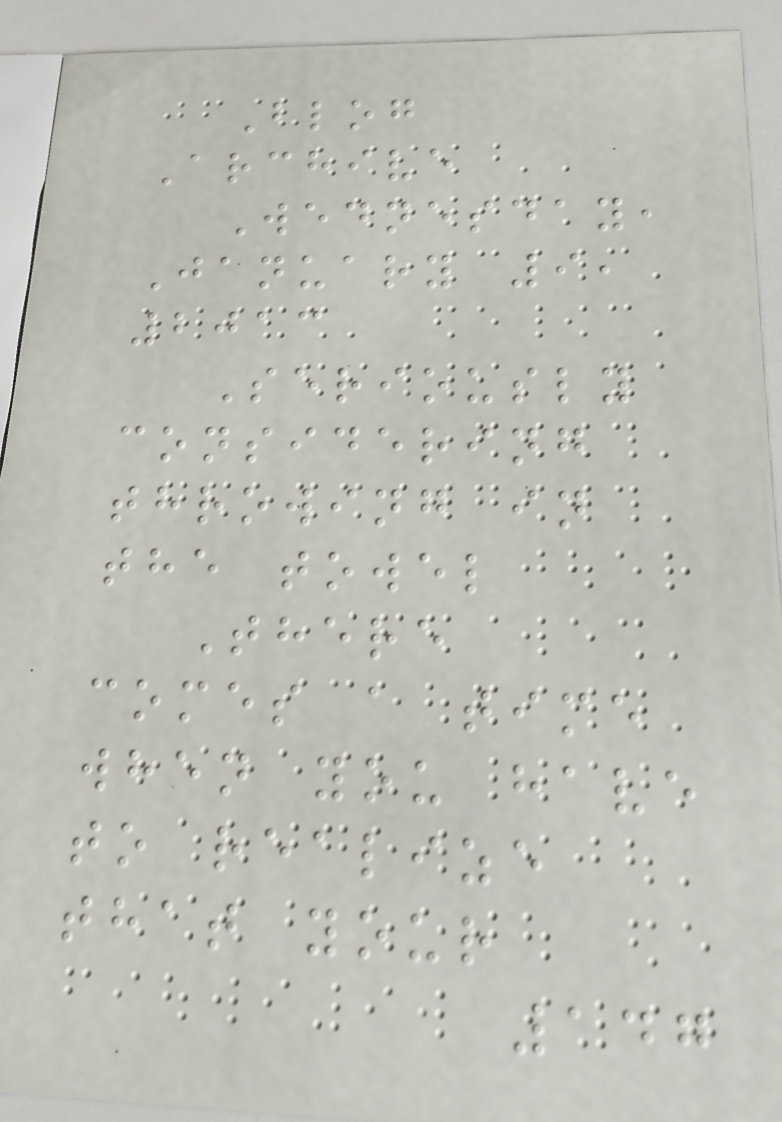Blog
Archive
Wednesday,
January 9,
2013
Seriously
considering
throwing in
the towel
There
comes a time
when you have
to realize
that your
147
